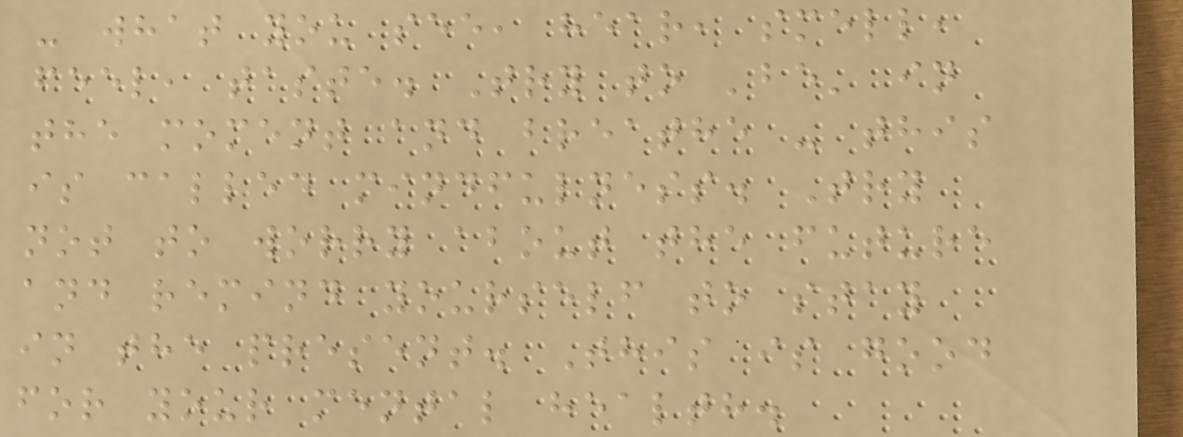- what you see, hear, smell,
feel, taste. Try to 'be' in
the moment and breathe - this
is called mindfulness. Try
not to worry about the future
and remind yourself to stay
in the present. This is good
for your mental health.
